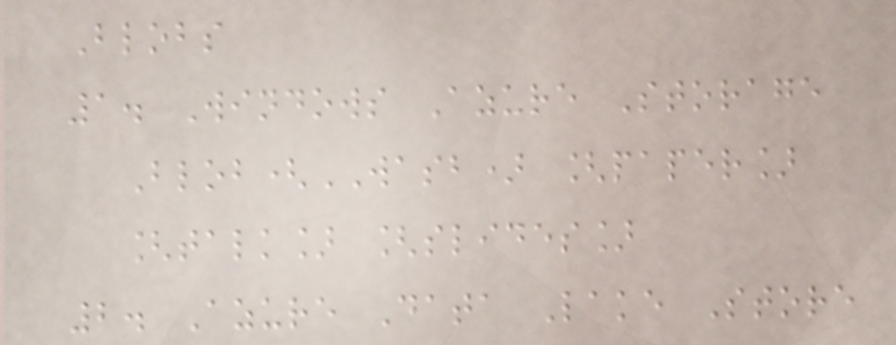Blobs
1. Windows Azure Storage
Blob(WASB) [paper]
[talk] [slides]
2. Azure Data Lake Store
